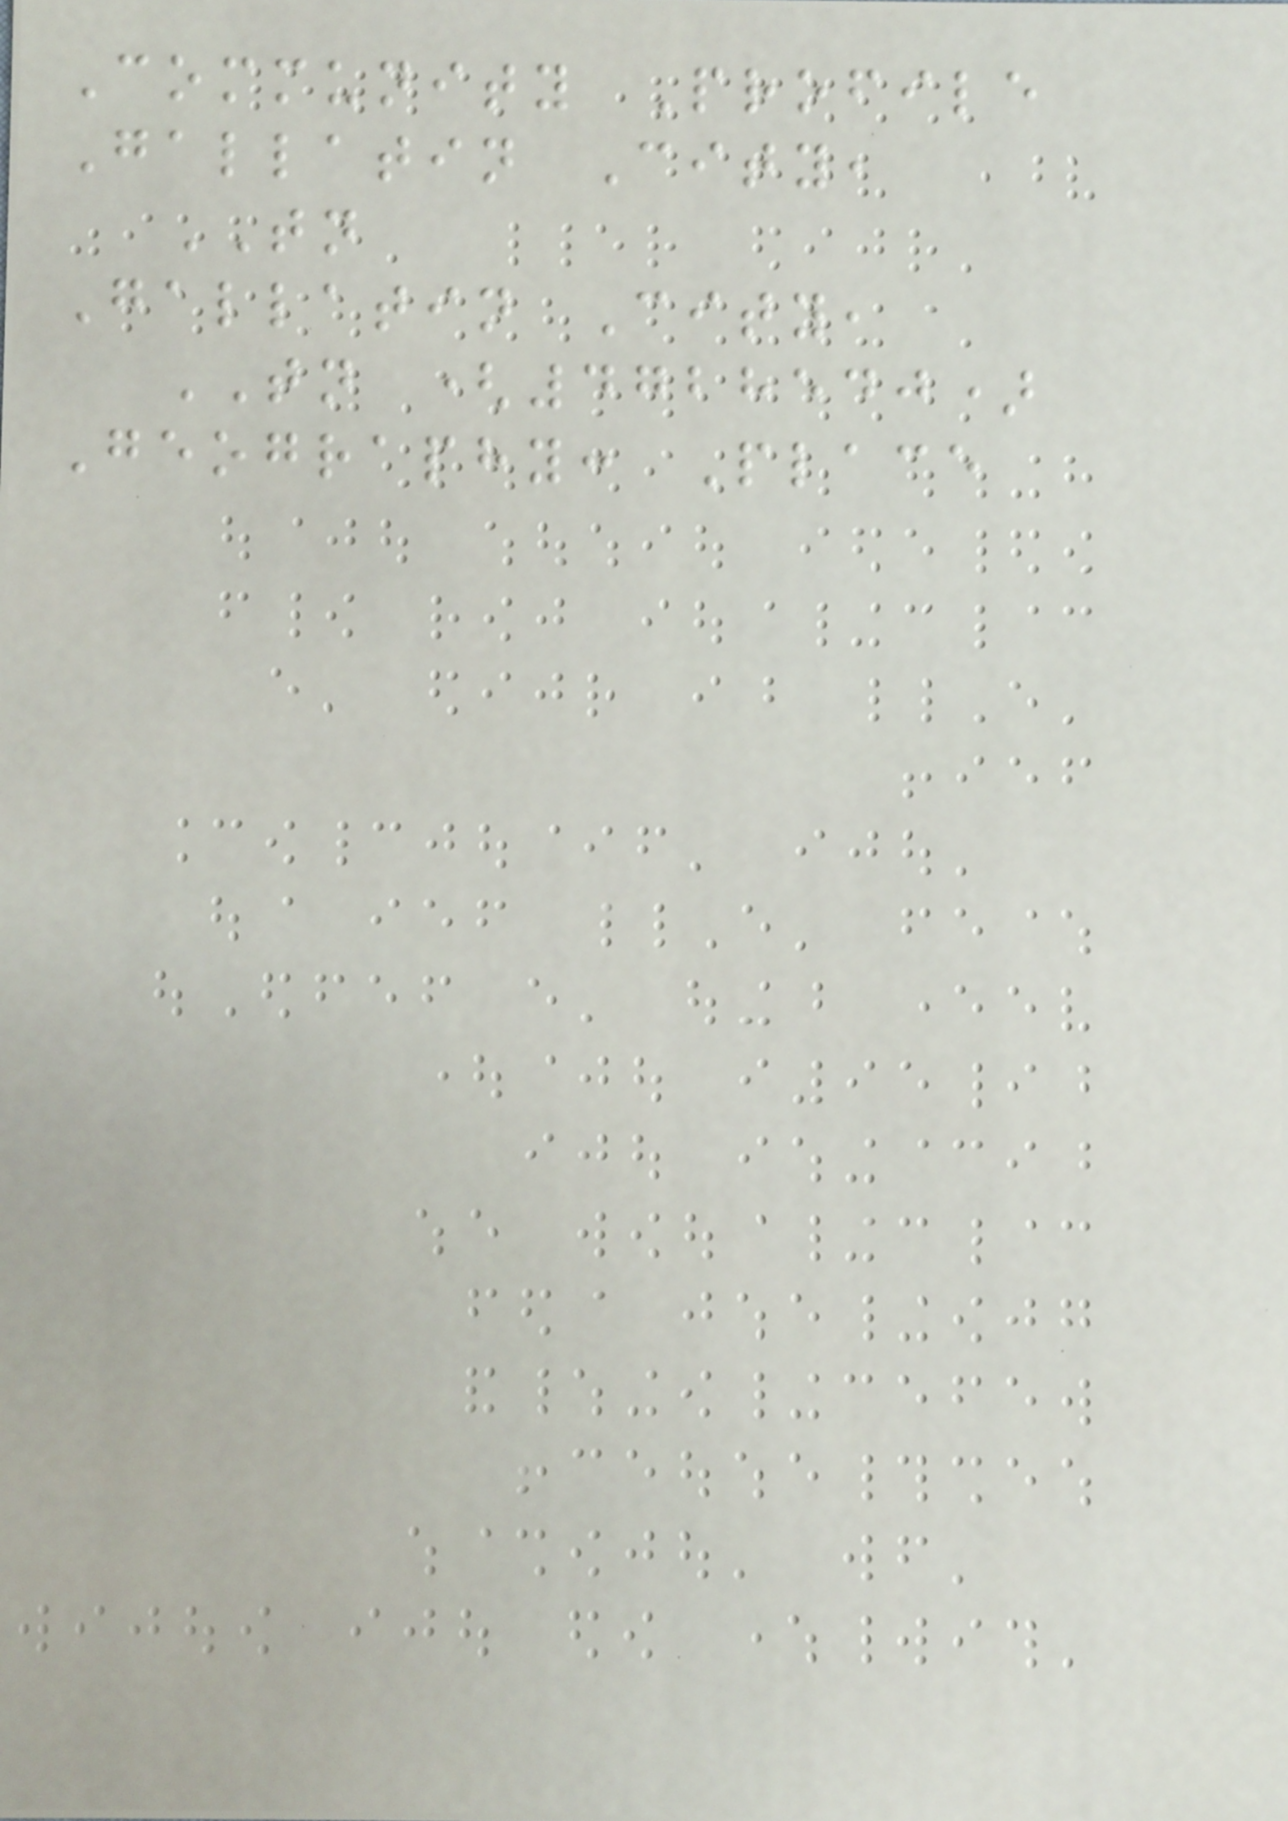Community Profile
Gallatin City,
TN
Gallatin City,
TN (4728540)
Geography: Place
